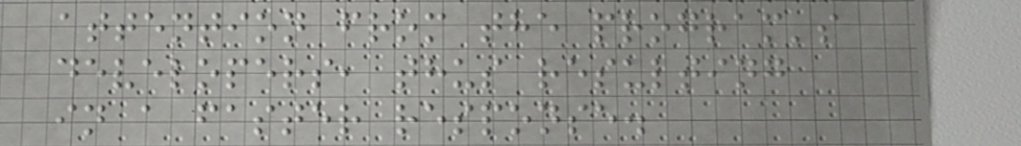attention from the program's
developers, thus resulting
in a faster response.
